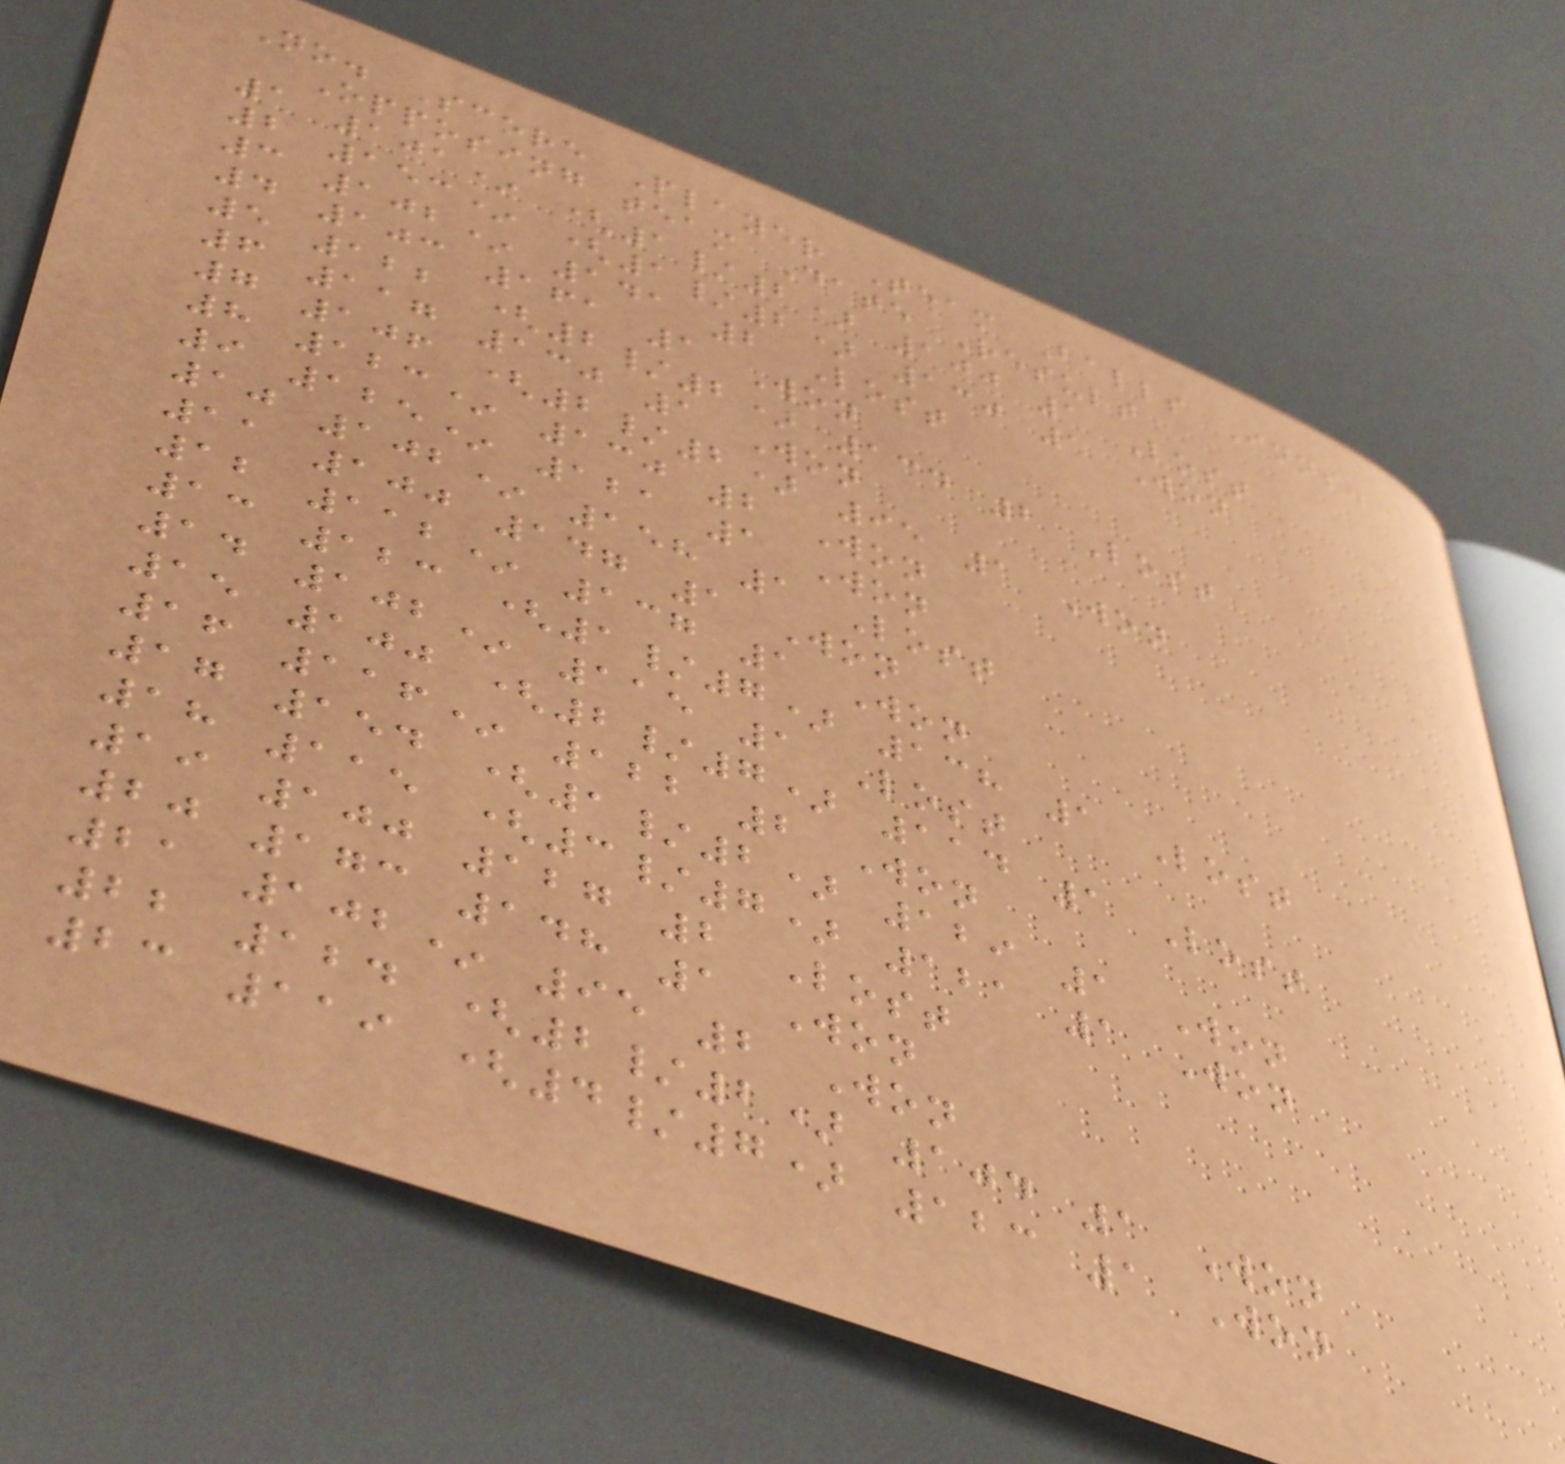No. Score Player Team Balls Inns.
Opposing team Date Result
1 101* (1/2) 100 1 Lost
2 153* (1/2) 130 1 Won
3 102* 141 2 Lost
4 103 161 1 Won
5 122 (2/2) 134 2 Lost
6 117 130 1 Won
7 106 (2/2) 95 1 Won
8 123* 130 2 Won
9 125* 121 1 Won
10 102* 158 1 Lost
11 100 147 1 Won
12 112* 137 1 Won
13 123 (1/7) 138 1 Lost
14 102* 115 1 Lost
15 100 (2/7) 114 1 Lost
16 116* 122 2 Won
17 154 (1/2) 129 1 Won
18 115 (3/7) 121 1 Won
19 100 127 2 Lost
20 173 148 1 Won
21 102* 95 2 Won
22 124 (2/2) 104 1 Won
23 119 (4/7) 123 1 Won
